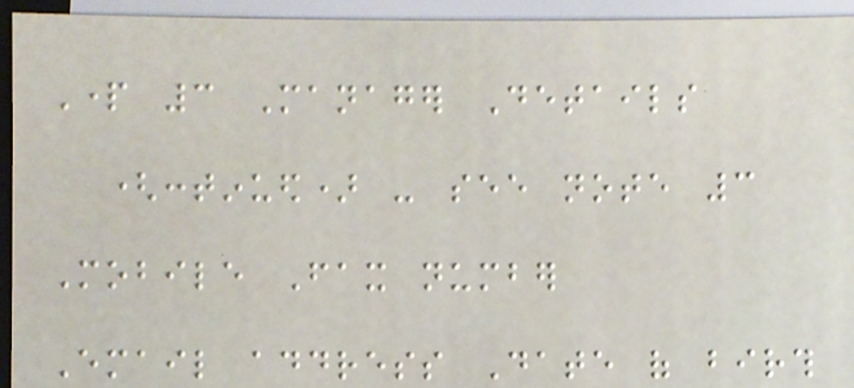Part 3 Manager Details
(continued) - see note 3
Mobile Fax number
Email address Date of birth
